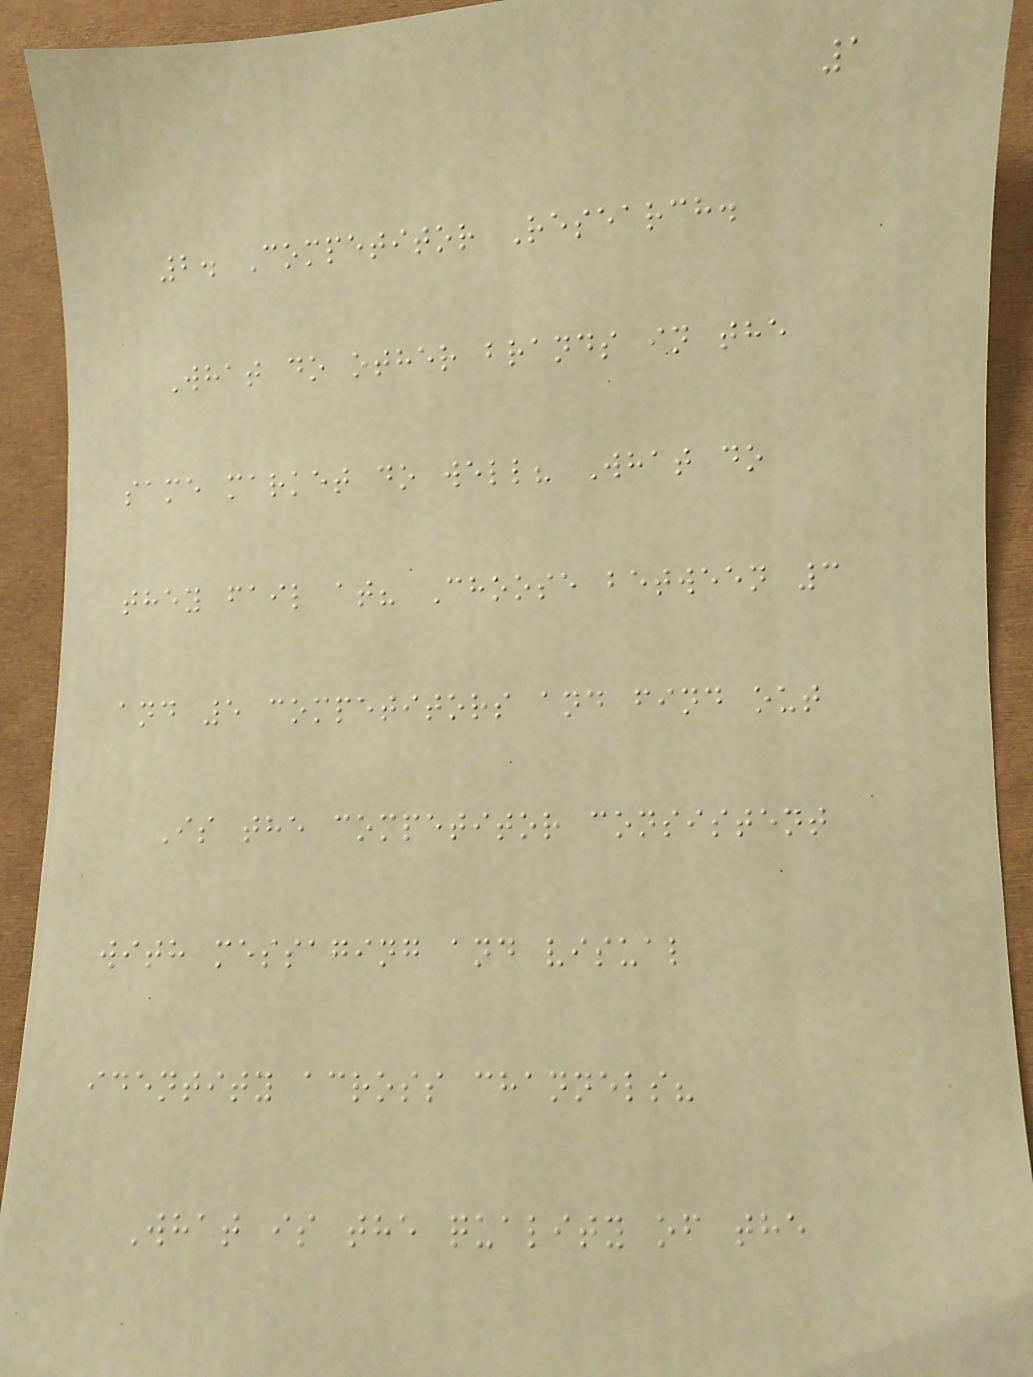1
2. Competitor Research.
What do other brands in the
same market do well? What do
they fail at? Choose between 3
and 5 competitors and find out
Is the competitor consistent
with messaging and visual
identity across channels?
What is the quality of the
